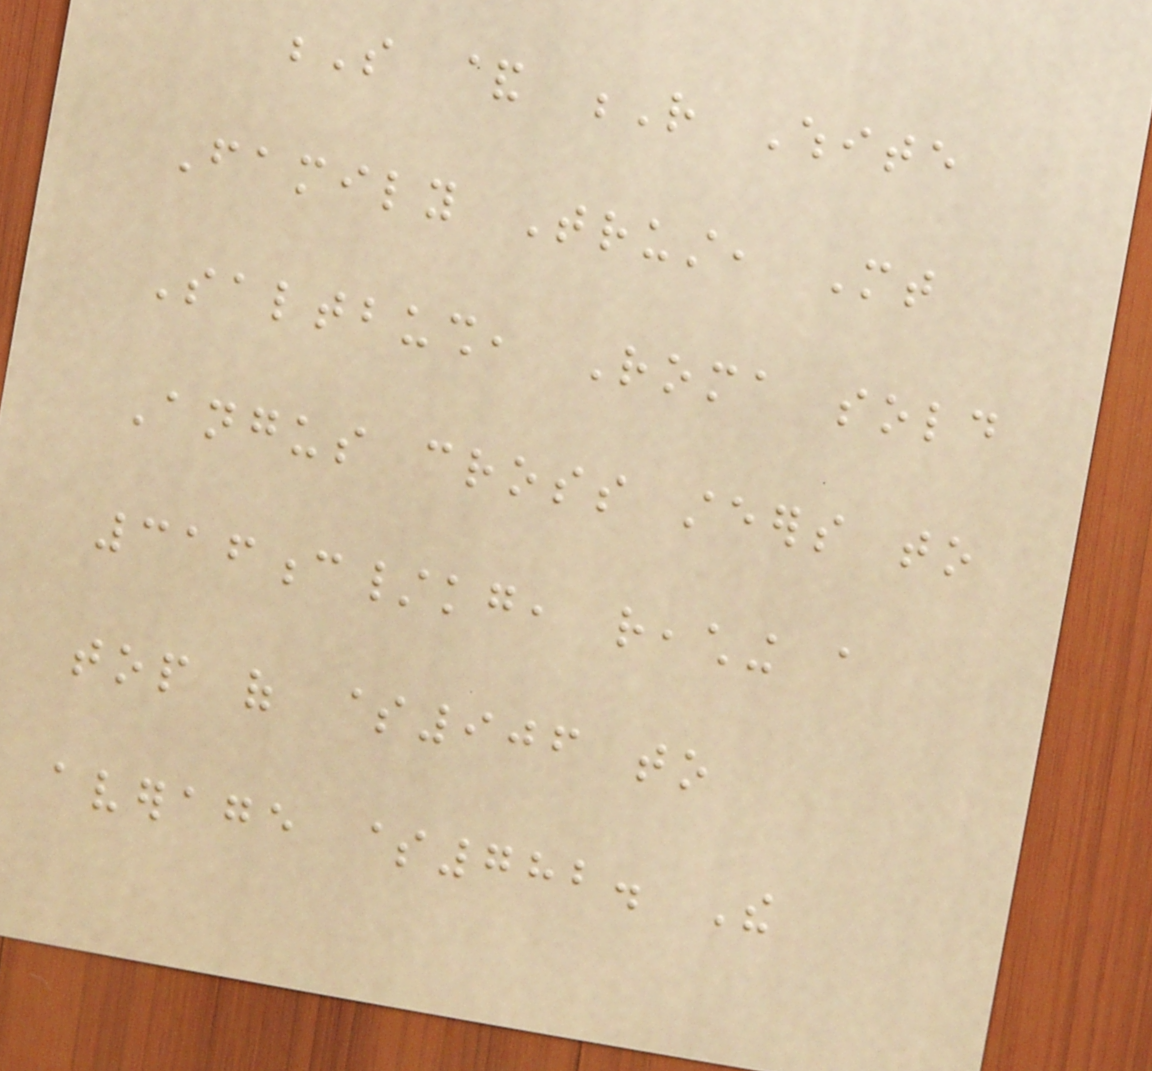S & R White
Family Trust, Mt
Saltbush, Roma sold
Angus cross steers to
316c/kg, reaching a
top of $906 to
average $782. The
